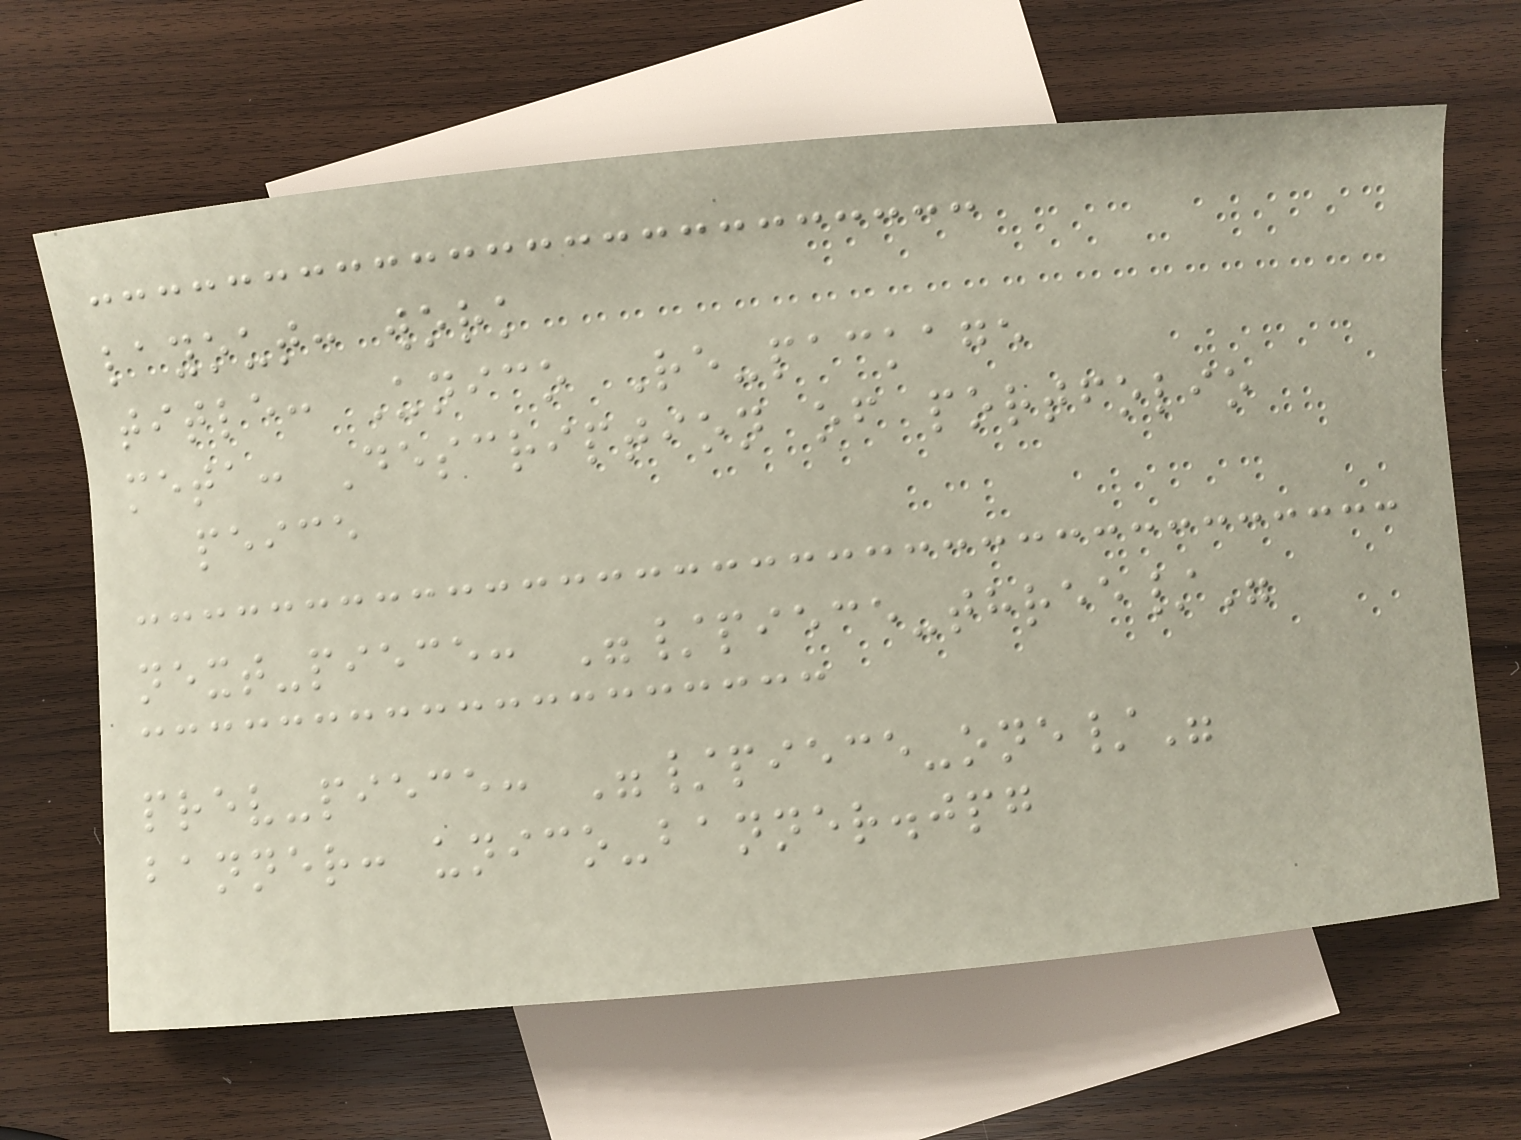layout: work
title: Unico Re-package
meta: Description of portfolio
peice
next-piece: "/piece-three/"
prev-piece: "/piece-one/"
banner: unico-banner.jpg
